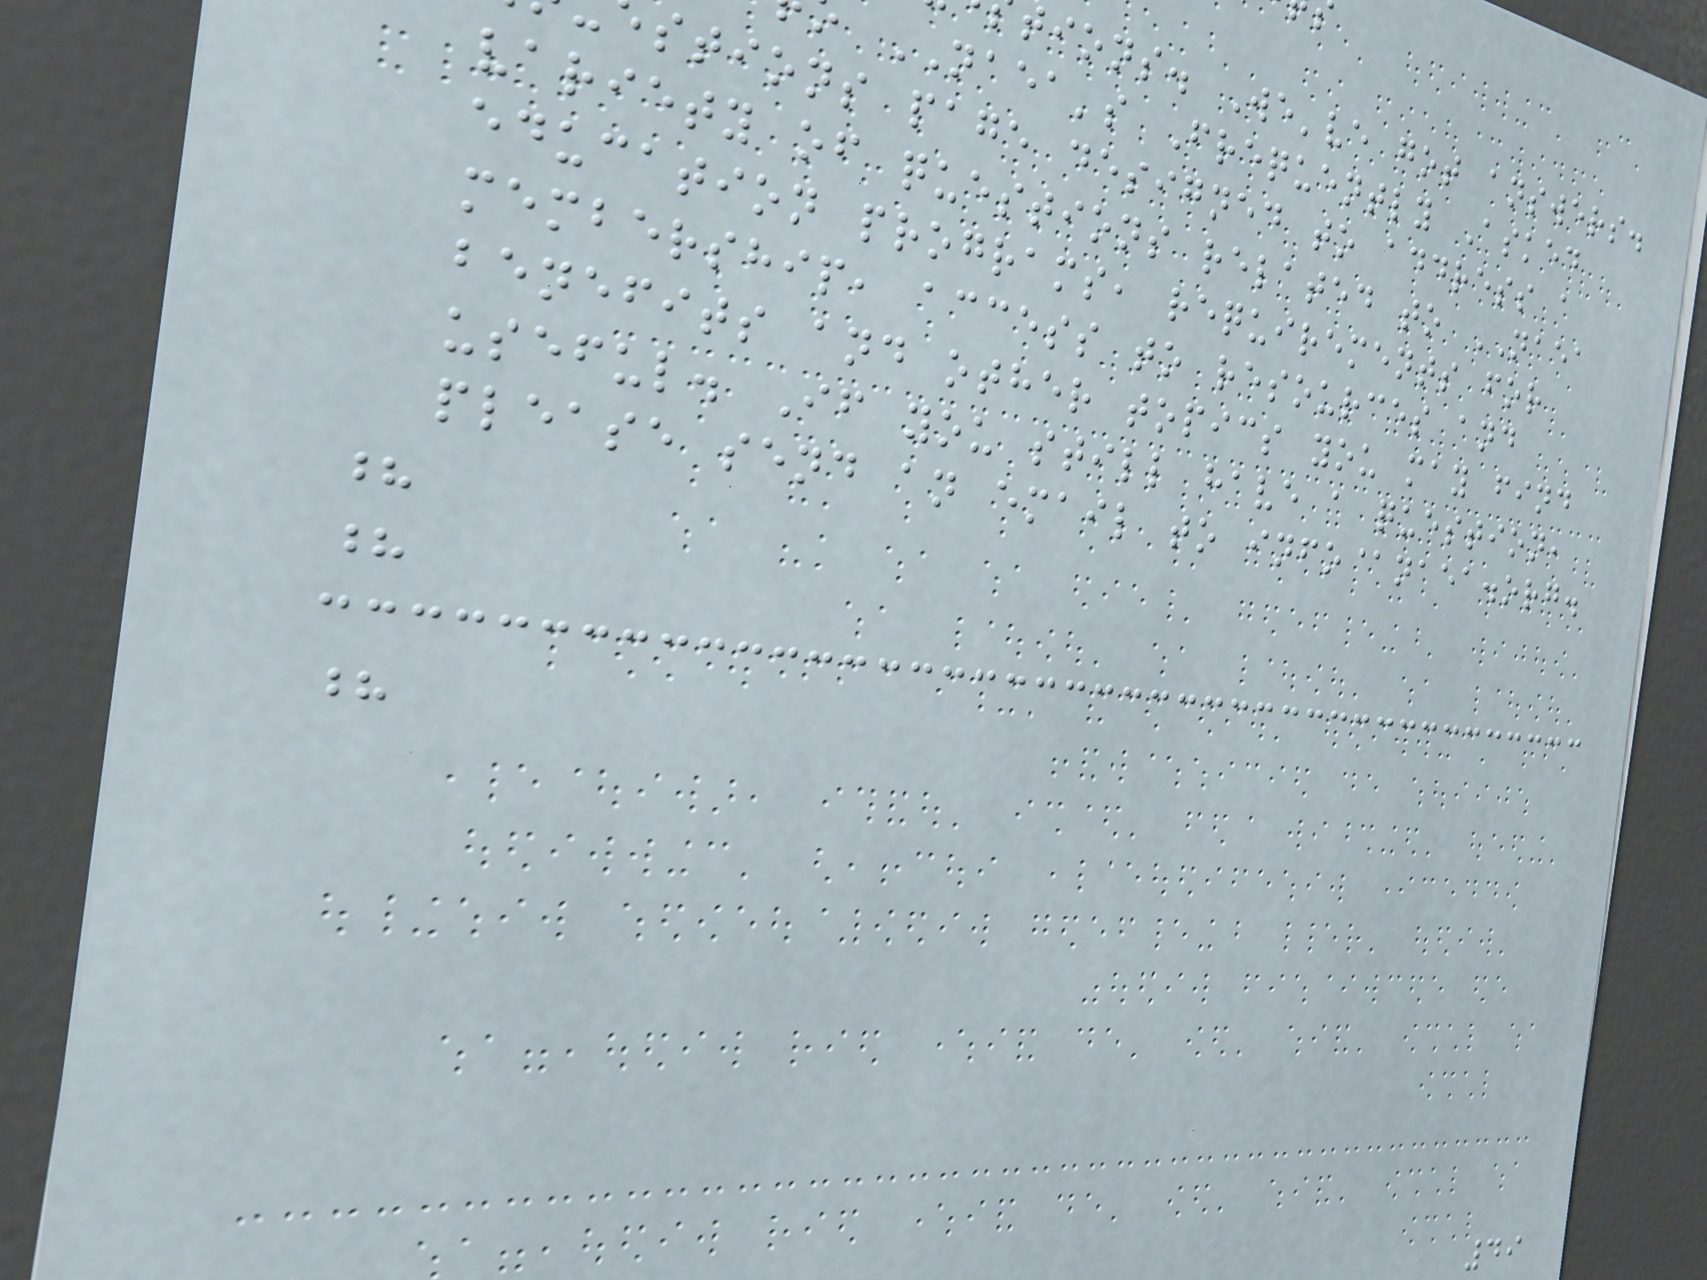tions. We've got answers.
NAEA's Frequently Asked
stions page designed to address a
variety of questions related to NAEA
education programs, requirements for
membership, access to resources and
benefits and other topics you may find
useful. If you still have a question,
please send an email to info@naea.org.
?
?
?
49
